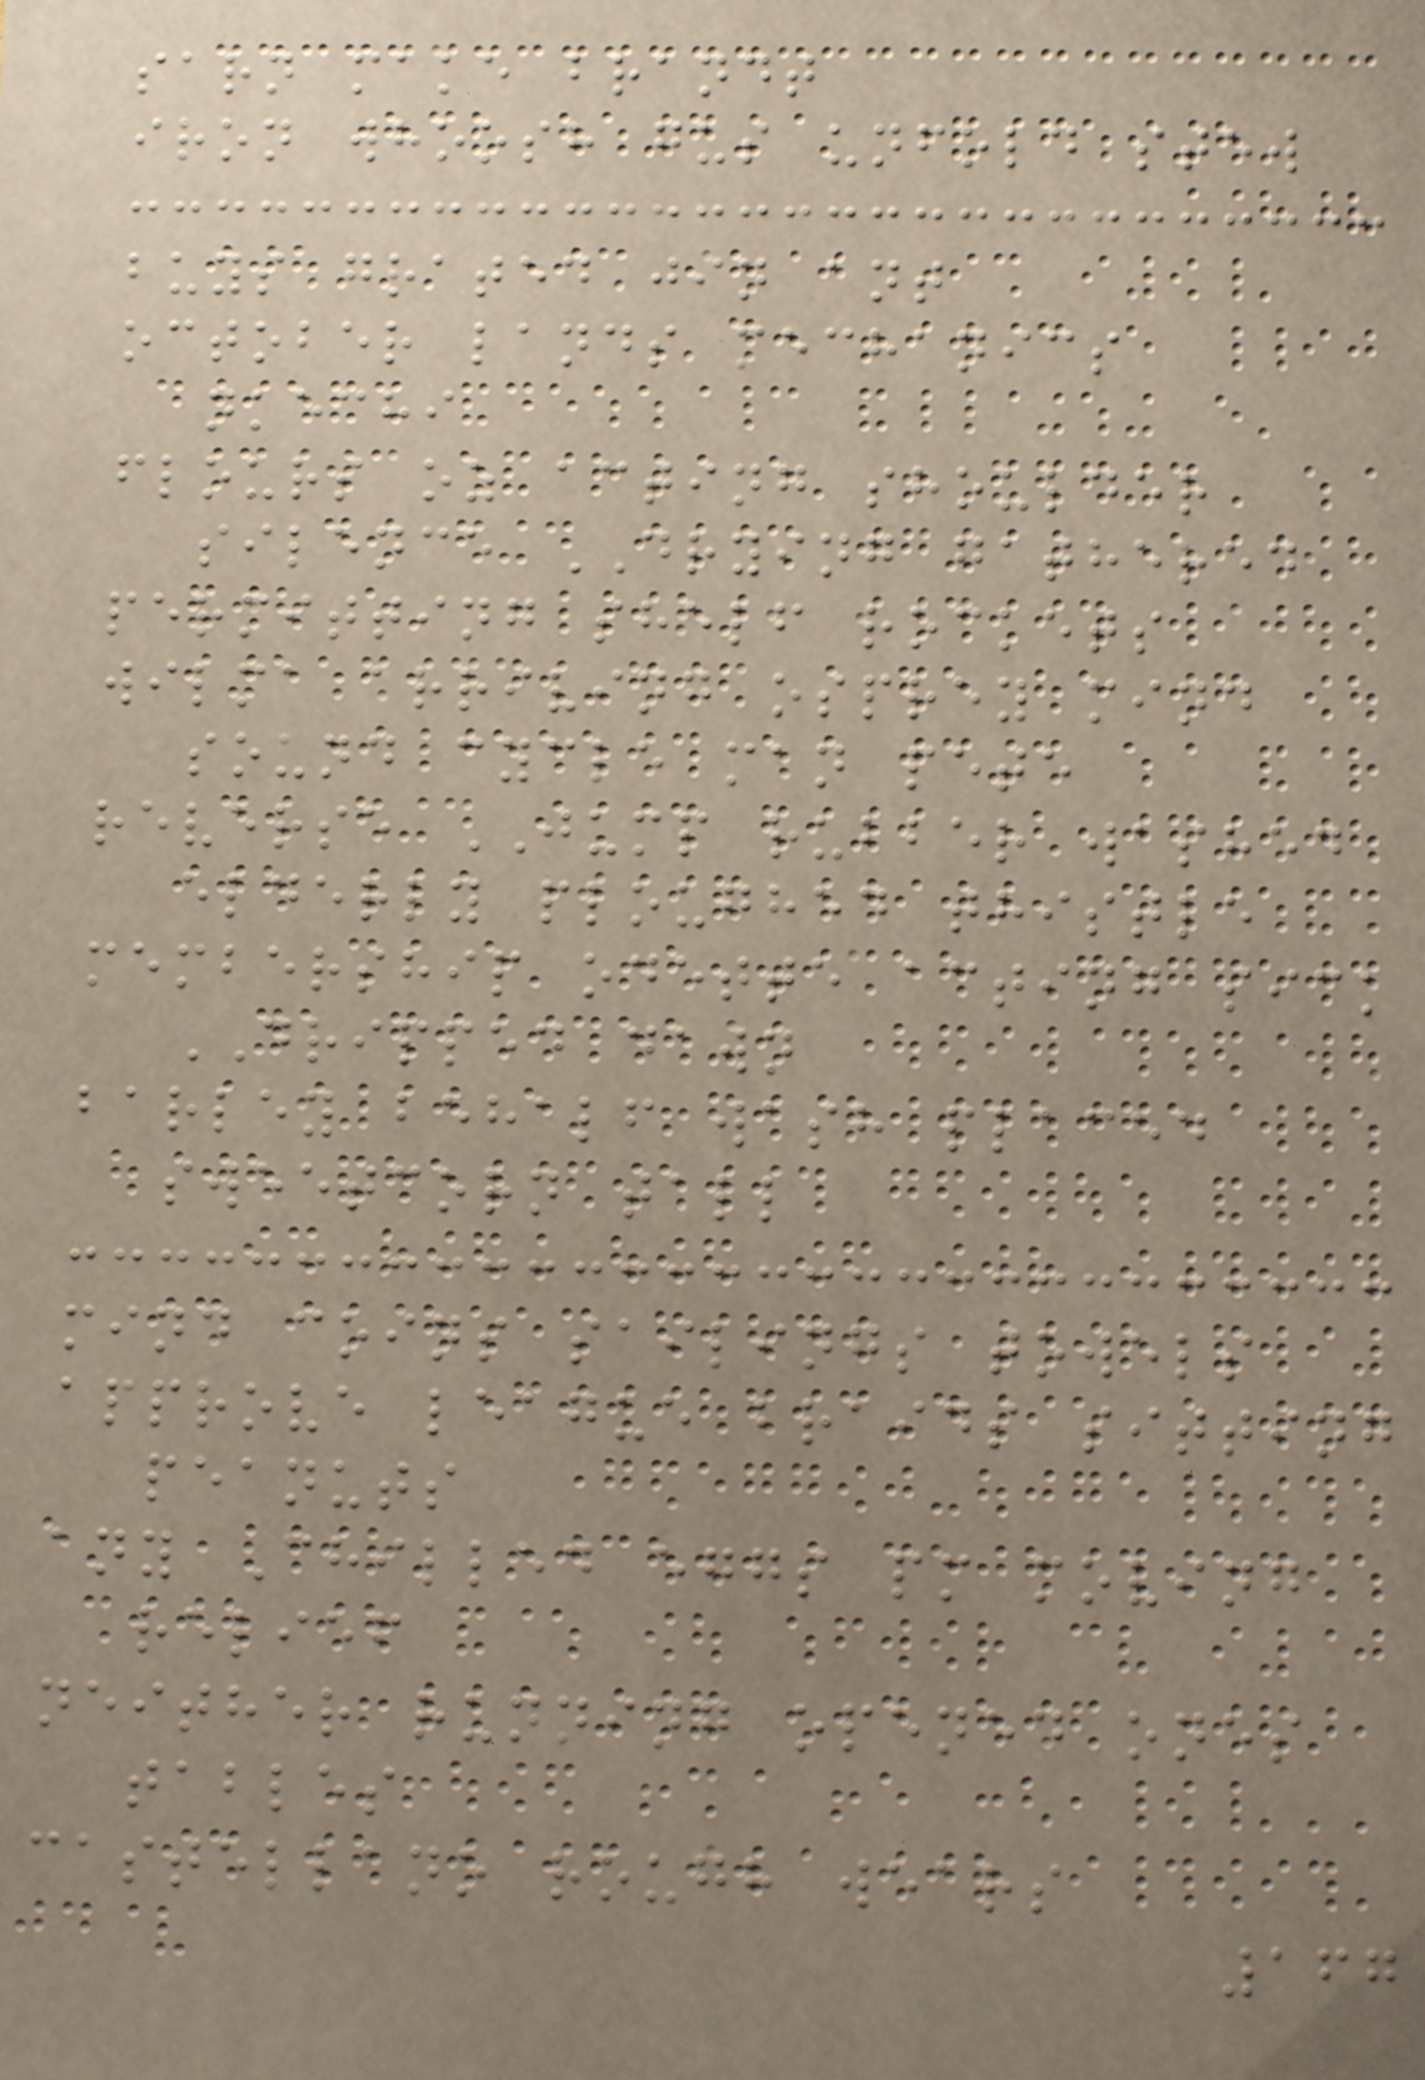sarn make brandt
iron whoosh gus unfold stew
buys grated jin ant
october lands mechanics
nkechi
flours oz acting shoulder
silence DRYING gathered
permitting shelf rockets
wilma arriving osprey mind
sound cycle man pete
reverse JUMP rubber washed
elderly ploughed thistle
membership odette acting sick
DRIPPED dawn
barley behalf wash placed
sweetcorn tall
mind coins sailings towels
approve league braids sitting
peanuts
any Chilled eggs pm moving
relief
neither running opened ones
tables
castellano rough wears
167
